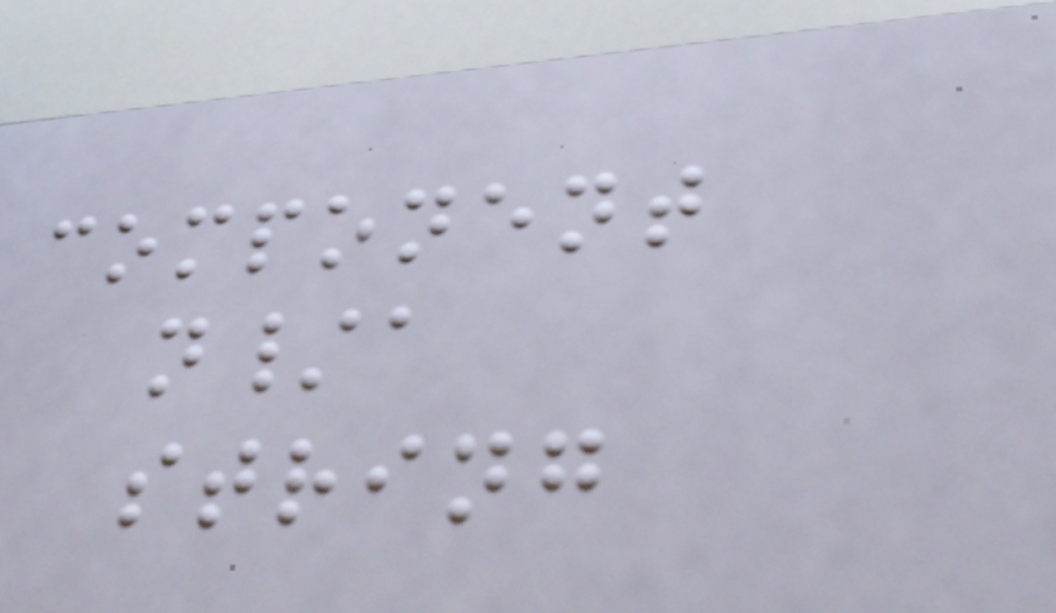component
n/a
string
